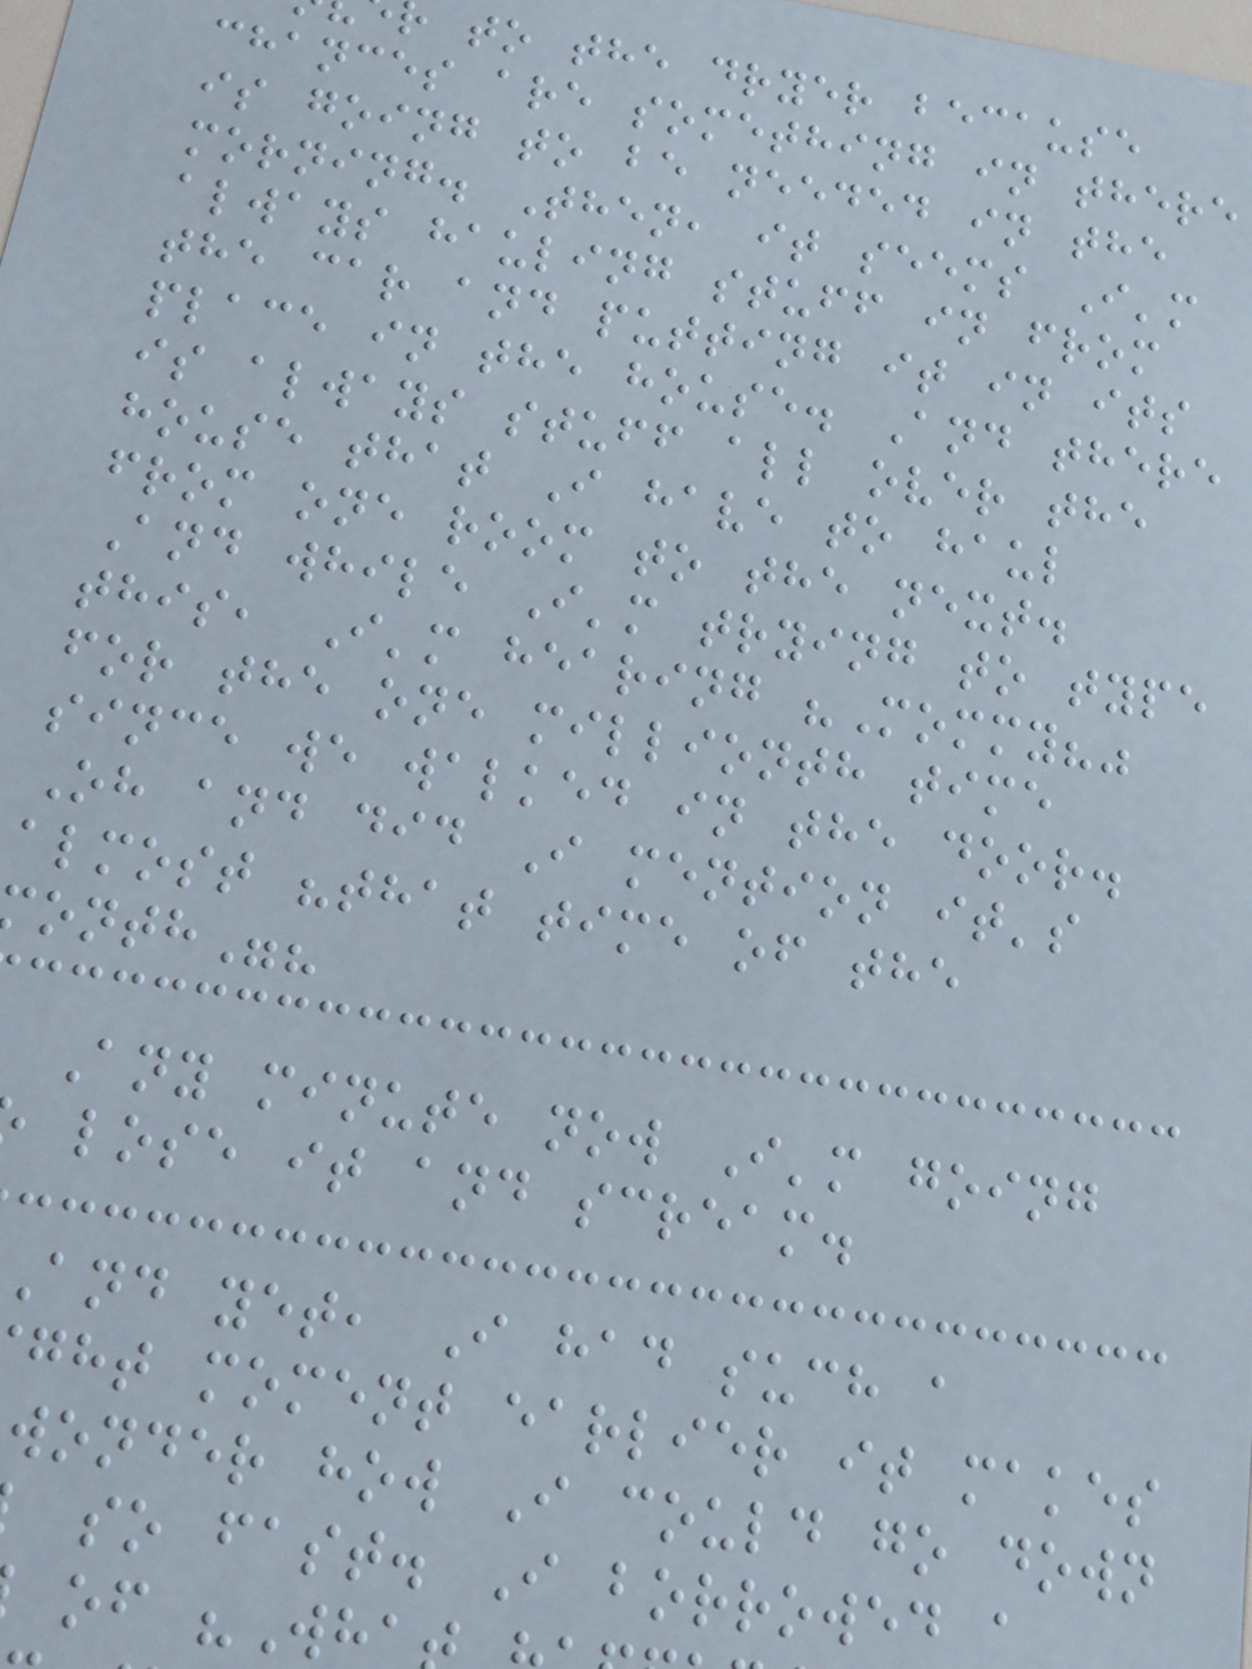to the dryer because
chances are something in there
is going to be needed in the
morning. Then, it seems I'm
always hauling stuff in from
the car and putting it in its
place in the house. And there
is always stuff all over the
house that I have to haul
from one room to the next.
And while I'm trying to type
this, I'm hearing "Mommy?"
for the one millionth time
since we walked in the door.
Oh and did I mention it's
almost "that time of the
onth"?
Any minute now I'm going
lose it and scream.
and yet, I had such a
ght moment earlier it makes
wonder how I could go down
so fast. I borrowed a
of "Wh
